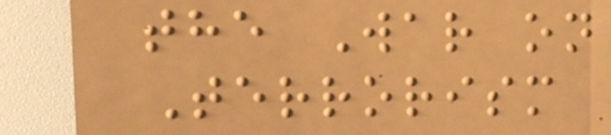the War on
Terrorism
